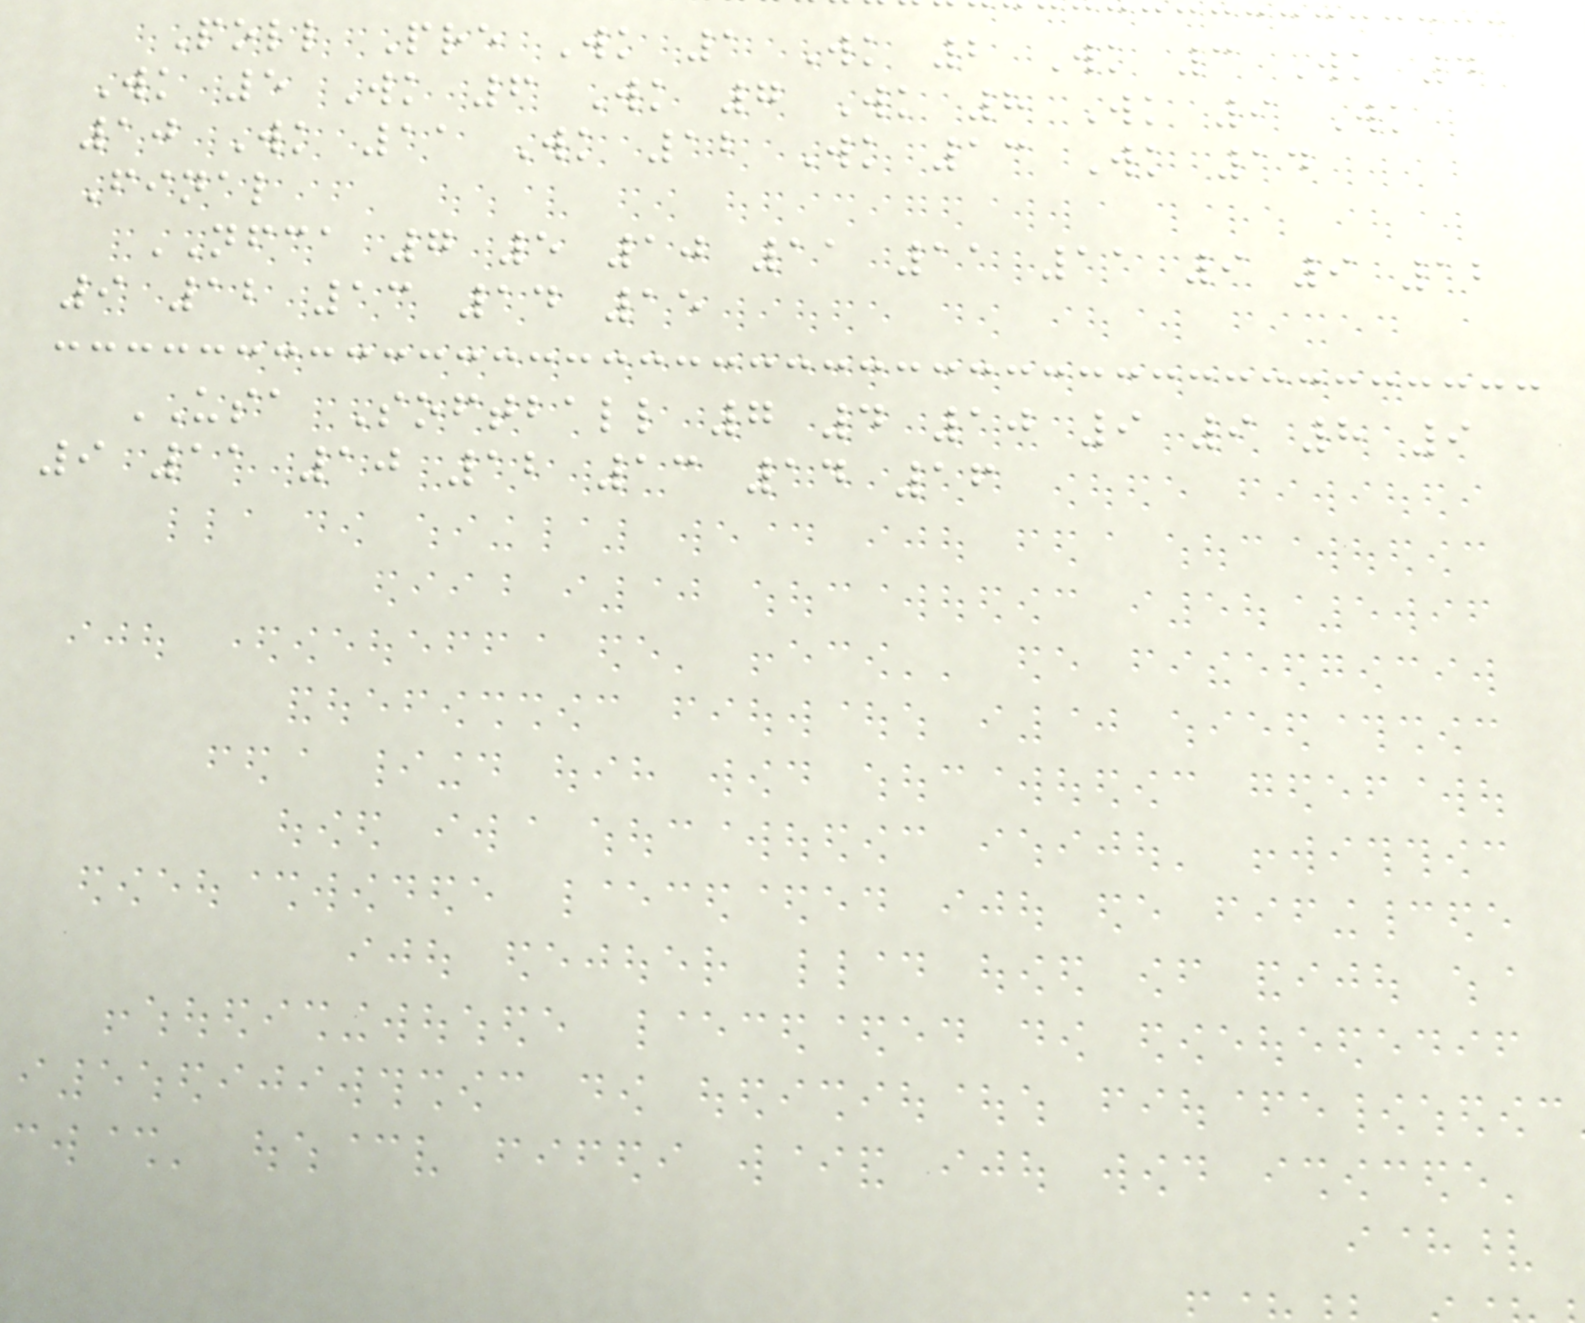Poll Pre Wk 1 Wk 2 Wk 3 Wk 4
Wk 5 Wk 6 Wk 7 Wk 8 Wk 9 Wk
10 Wk 11 Wk 12 Wk 13 Wk 14
Final
NFCA 7 5 10 11 11 11 9 9 12
9 12 13 14 15
USA Softball 7 4 10 9 9 8 9
9 11 10 12 13 14 16
